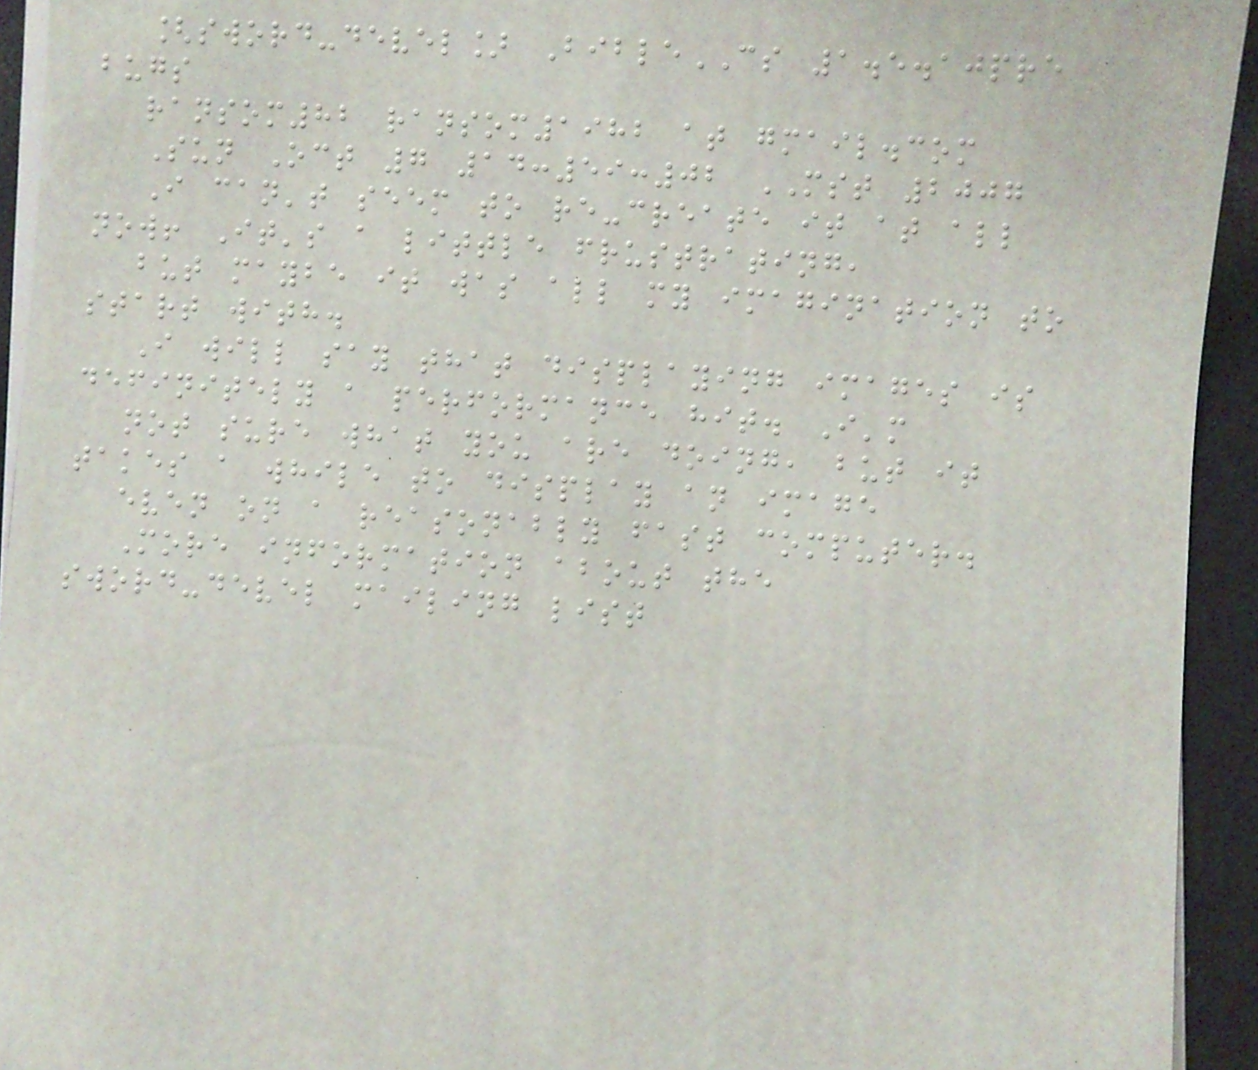[sword-devel] BibleCS 1.5.10pre
bugs
ransom82 ransom1982 at gmail.com
Sun Oct 7 14:59:02 MST 2007
I can't seem to re-create it at all
now! It's a little frustrating,
but maybe it was all my imagination to
start with.
I will say that displaying images is
definitely a performance hit. I'm
not sure what you are doing, but it
takes a while to display an image
even on a reasonably fast computer.
More information about the
sword-devel mailing list
